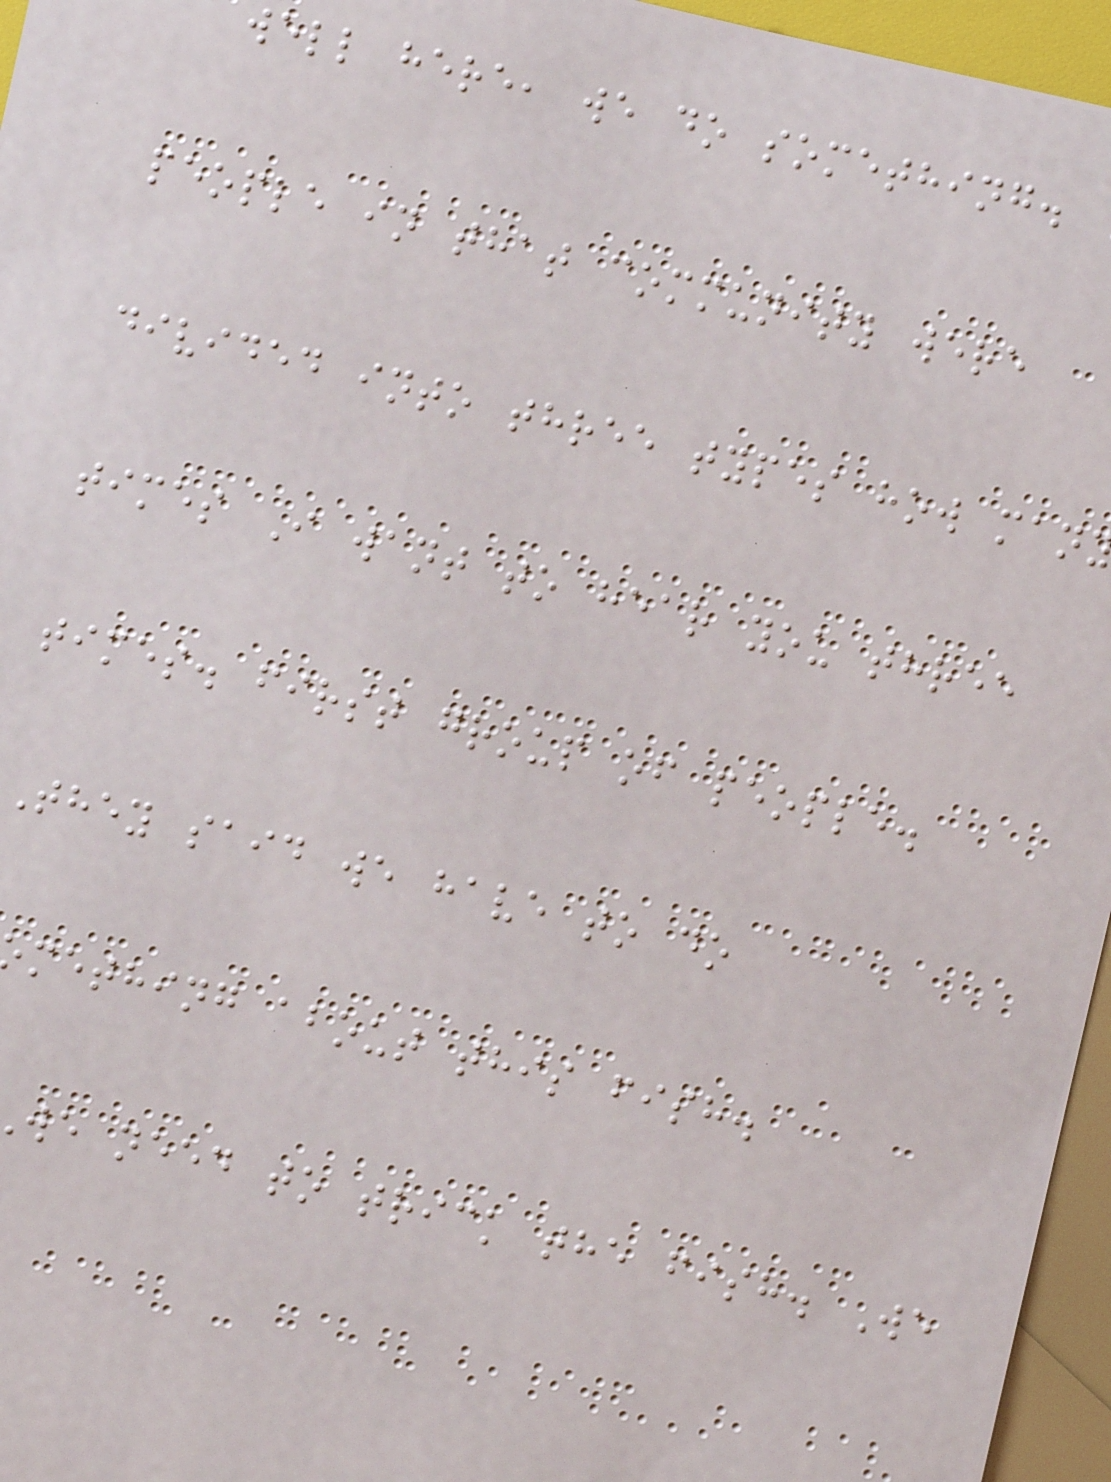well here, we do something.
people in that community were
divided into three types how man
times I want to hear you three
times. first group of people.
They said we have to do
mething about this fish.
we need to trick the fish. We
